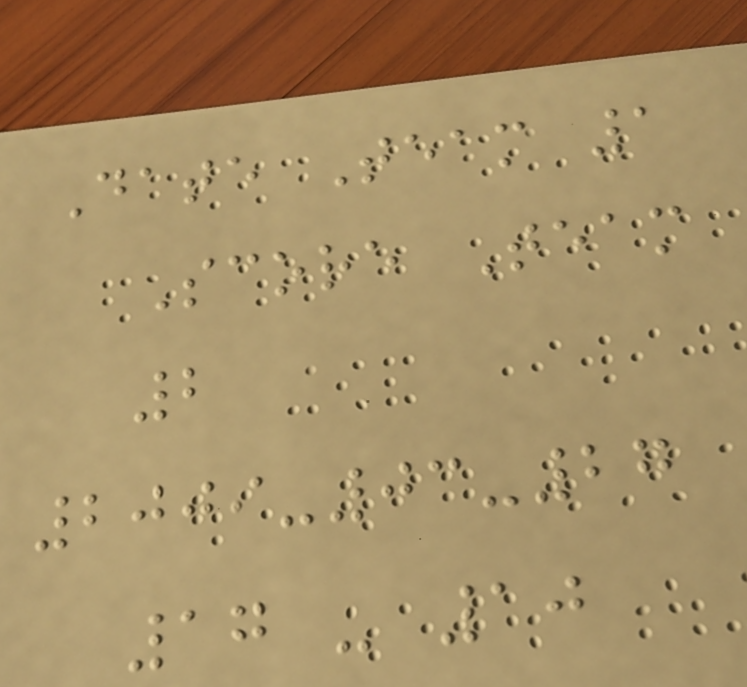Date Team 1
Score Team
2
2009-03-27
17 - 10
